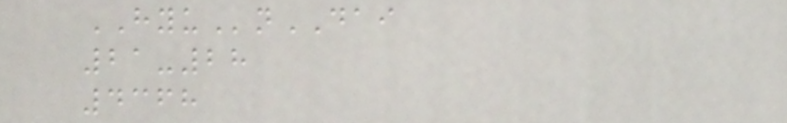HYUnDAI
21-28
4368
